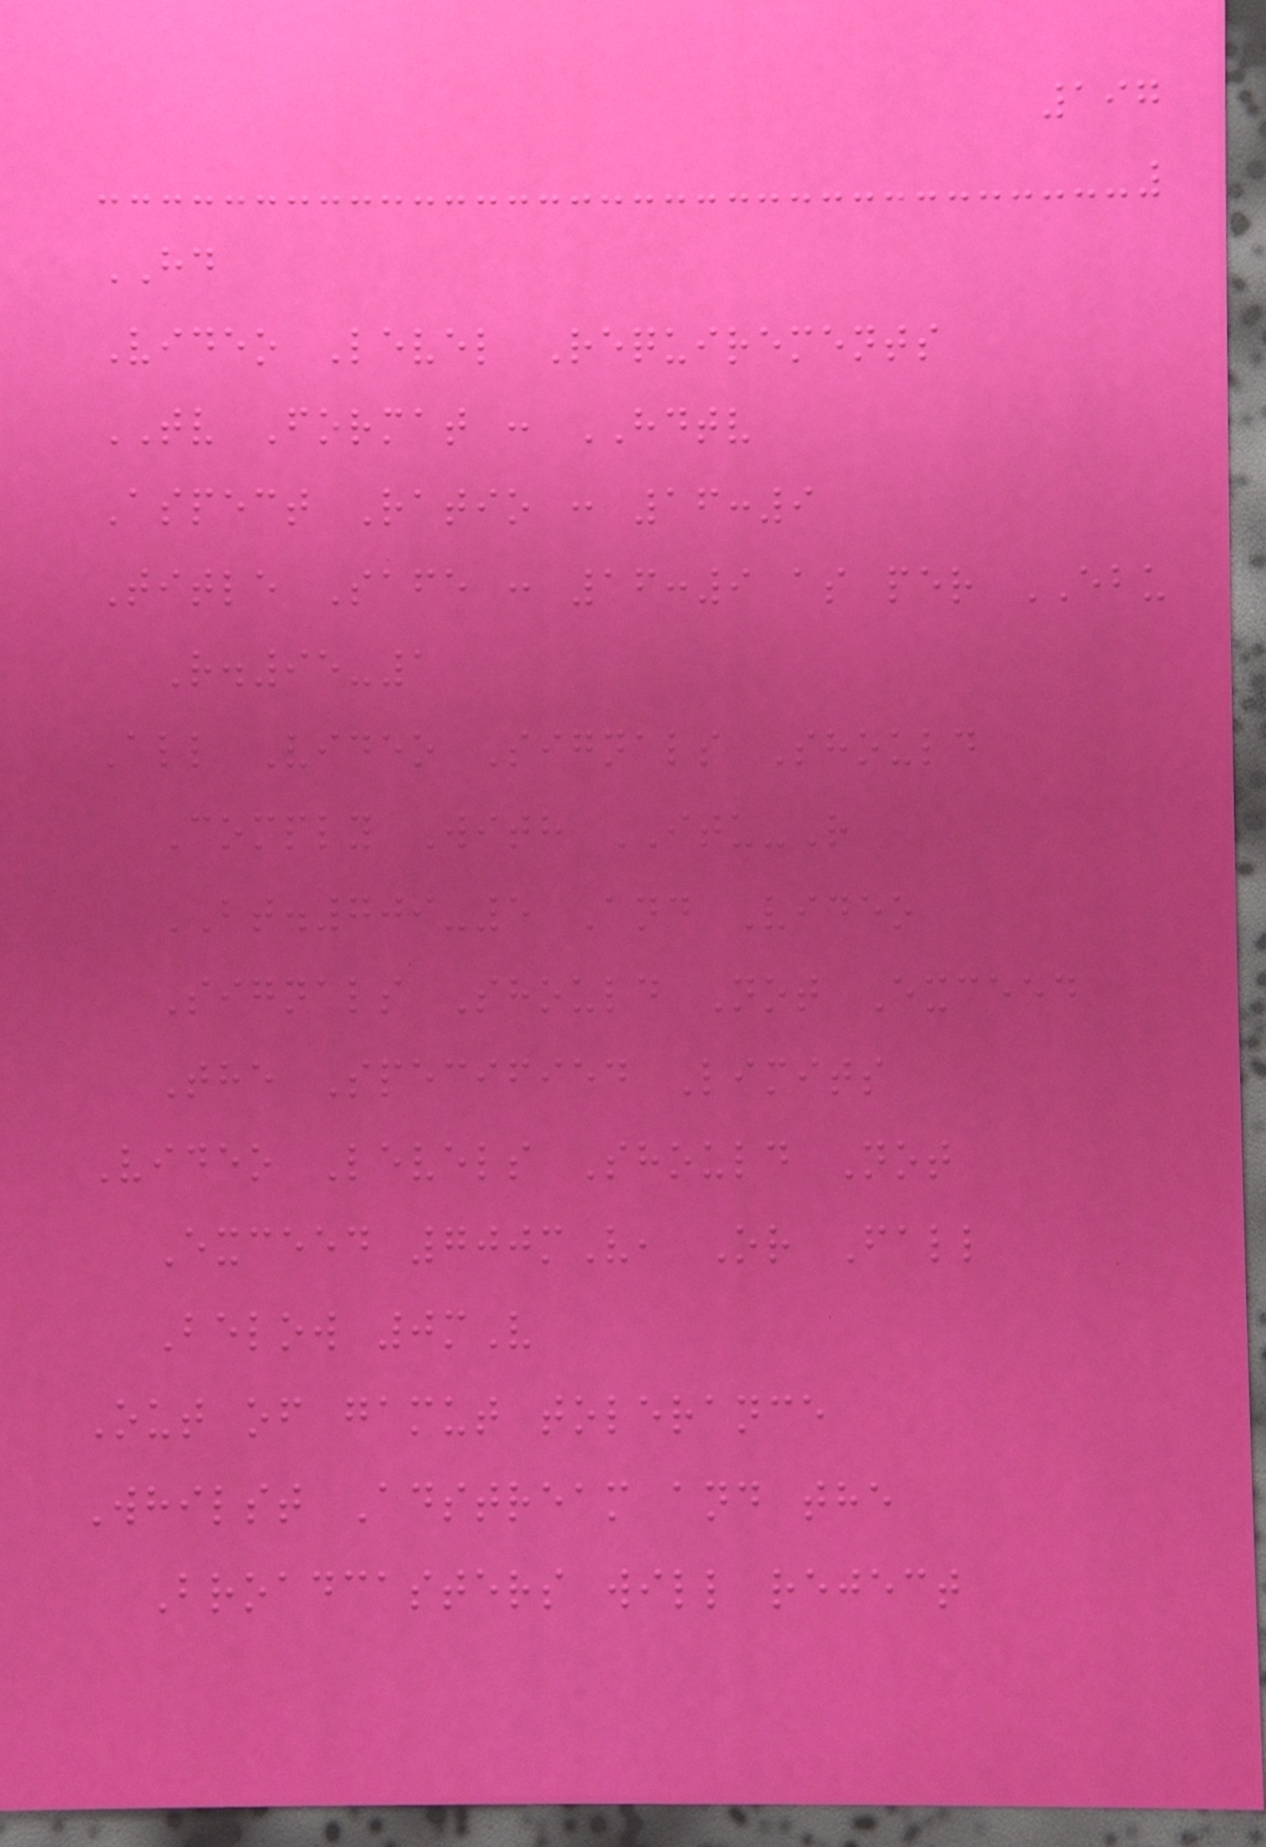197
HD
Video Level Requirements
TV Format : HDTV
Aspect Ratio : 16:9
Title Safe : 16:9 as per EBU
R.95-1
All Video Signals Should
Comply With ITU-R
BT.709-5 And Video
Signals Should Not Exceed
The Specified Limits
Video Levels Should Not
Exceed 700mV, Or Fall
Below 0mV
Out of gamut tolerance
Whilst Adstream and the
Broadcasters will reject
